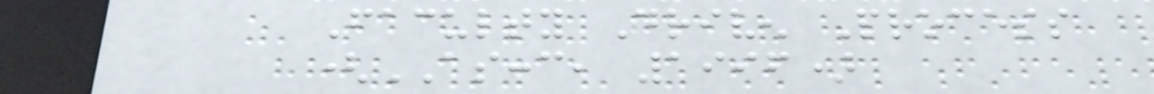Faculty Driven Process
(ASCCC, 1996)
